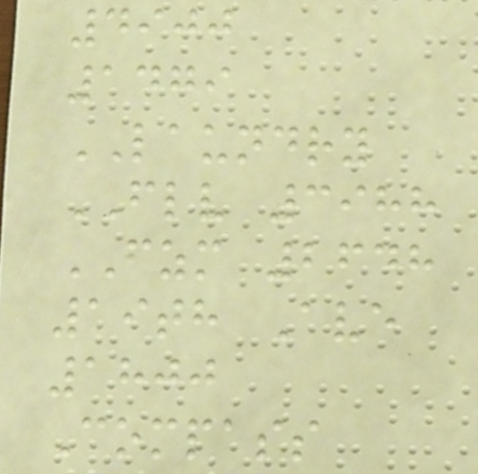4900
1479
LAUNDRY
FLV 3988
FZM 2648
19th Ave
1800
Compass
